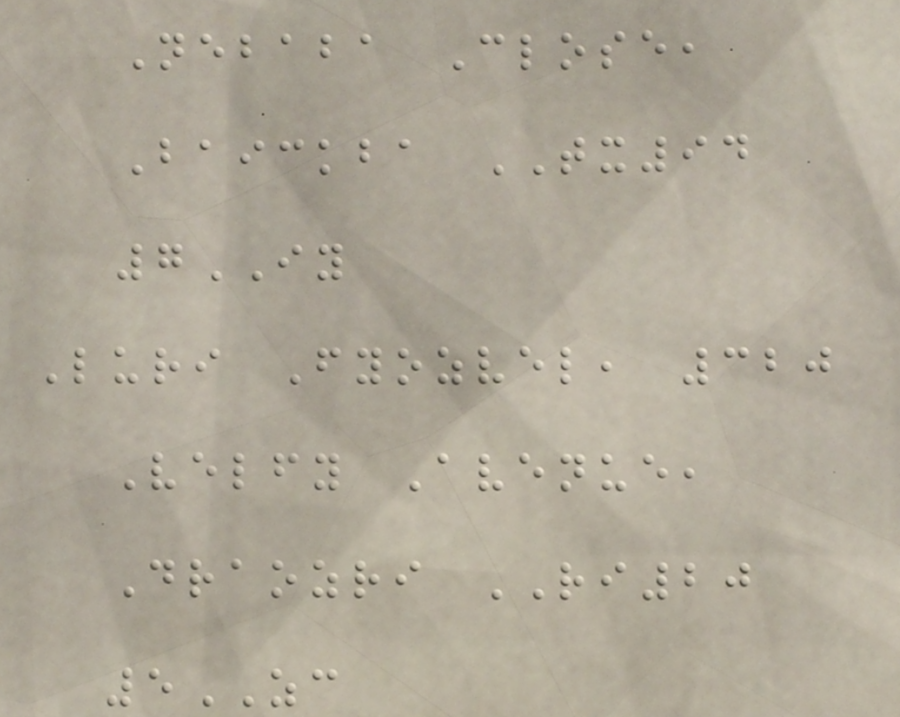Nebaba Close,
Baickba TX94
7IY
Luri Fyozvel, 320
Velfy Avenue,
Draozri RI20
5ZC
